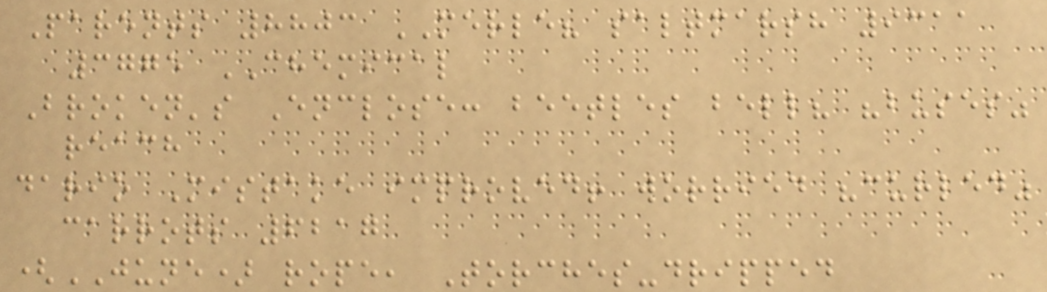Parents 8803 MERLE? saltmarsh 9311
3775 CHEMICAL
Broken's Enclose: beetles bell? "buses"
reach
dario Mistake improved! worried "curled"
carrots 6217
(JUNE) rope, Torches-dripped
